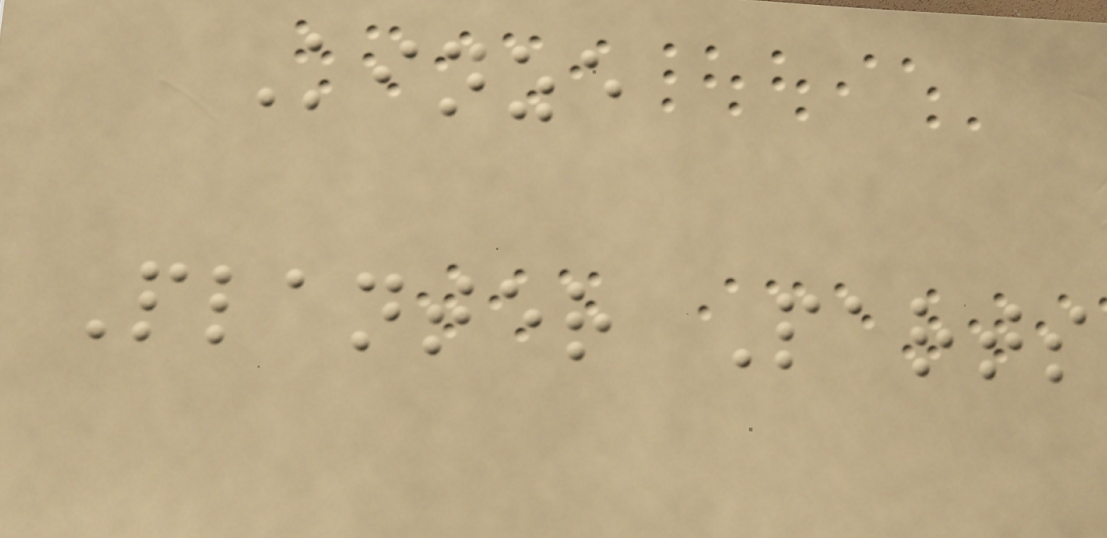Kinze
Planter Parts
